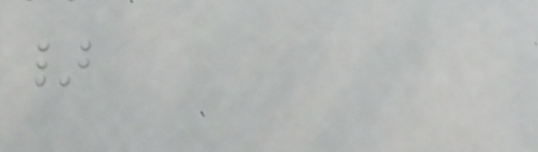}
